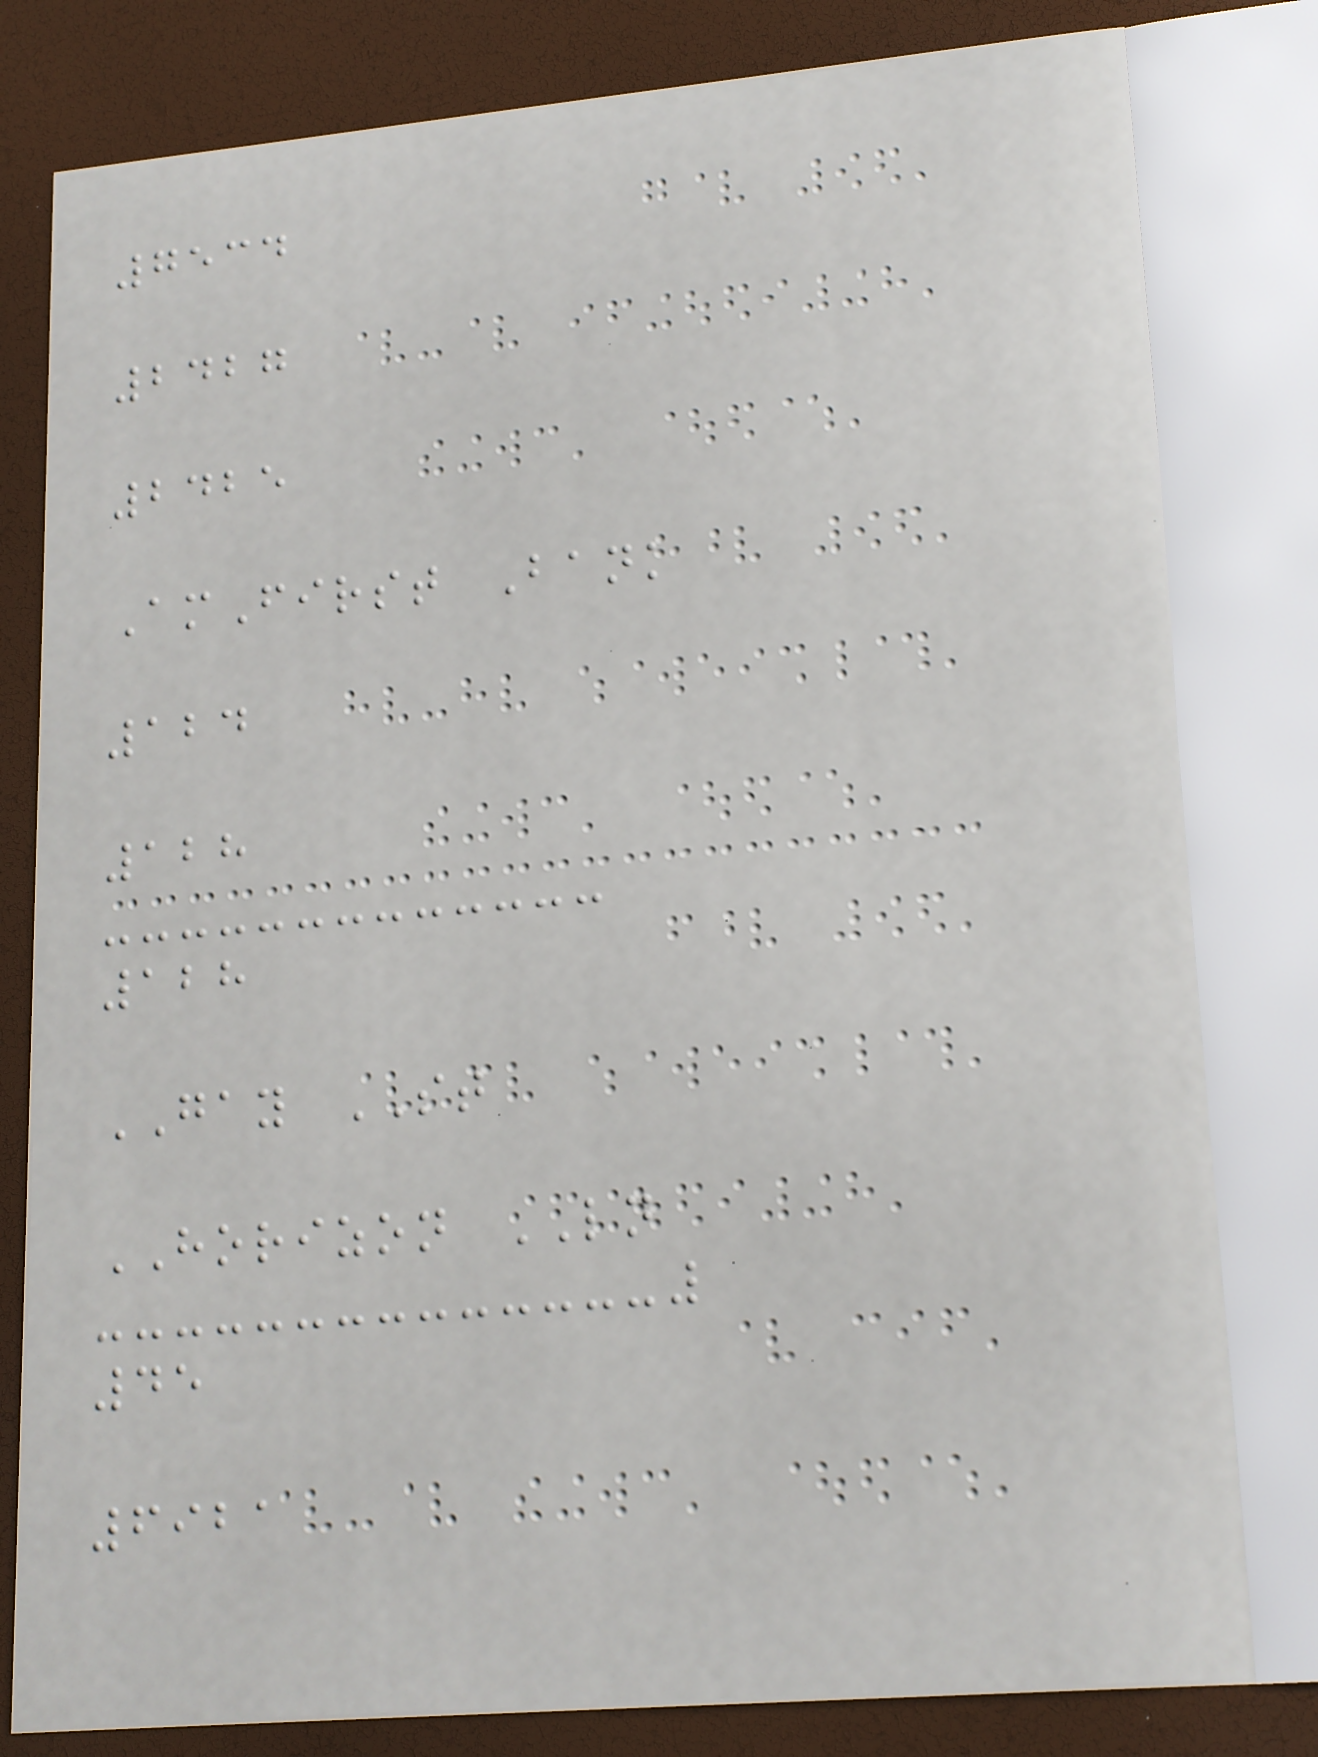7534
2427
2425
AmFirst Bank
124
128
128
GAY ST
HORIZON LN
45
6921
